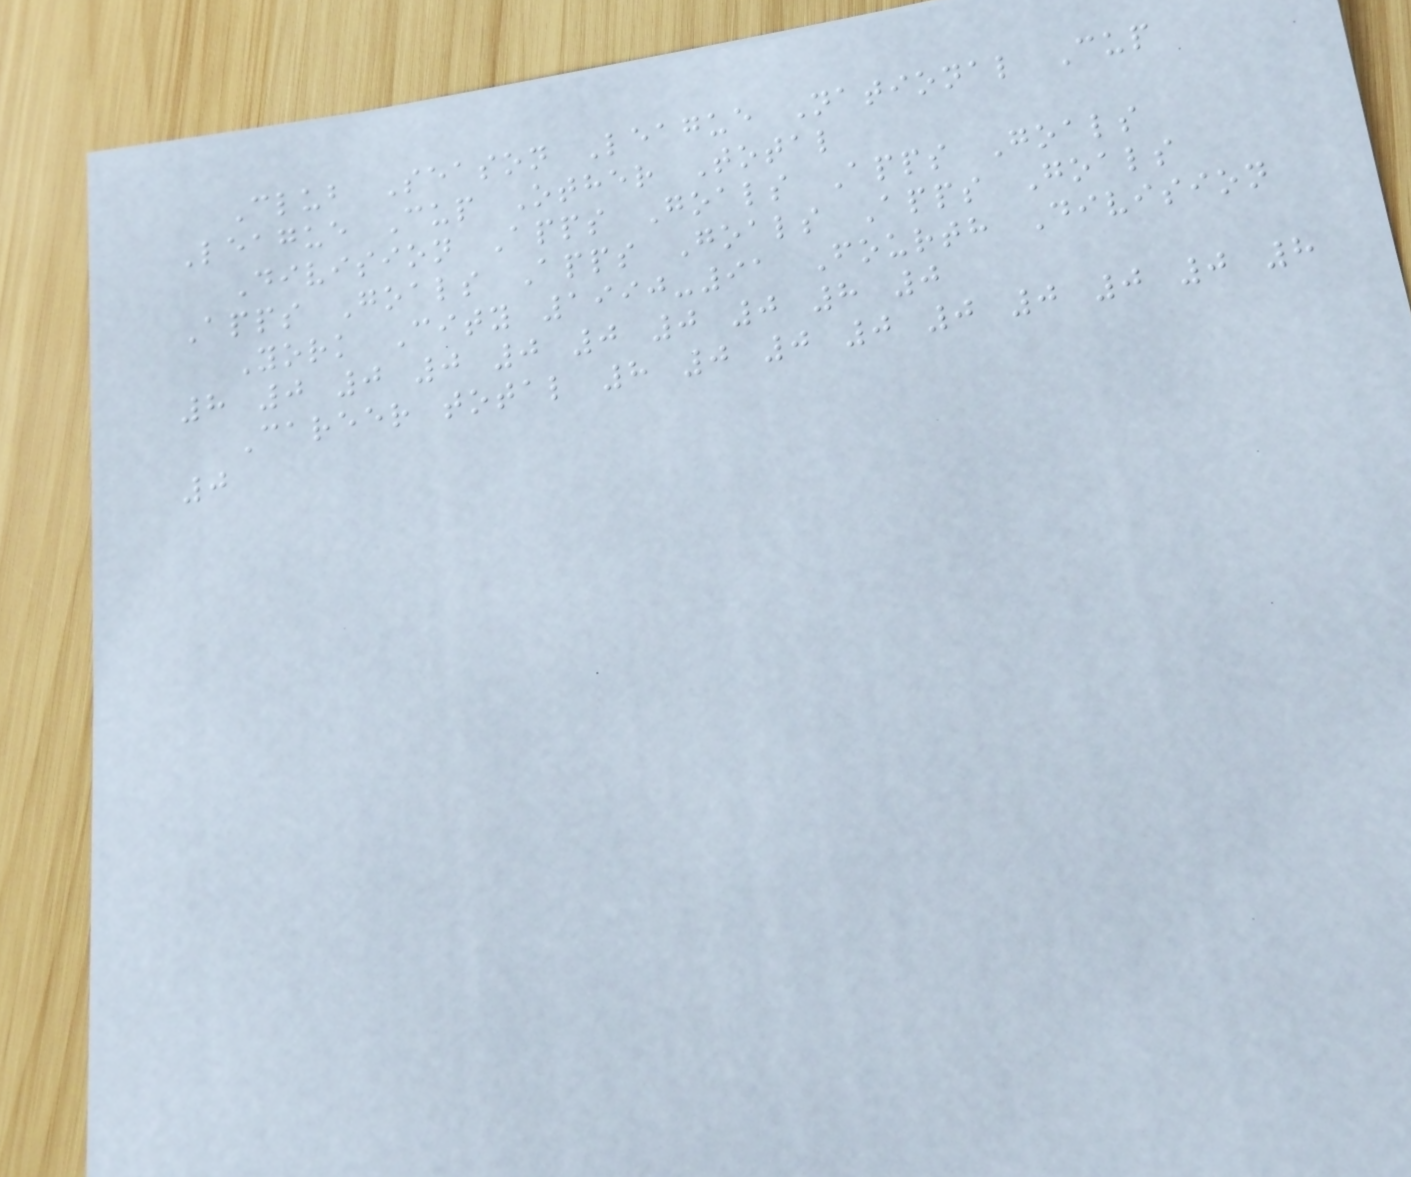Club Season League National Cup
League Cup Other Total
Division Apps Goals Apps Goals
Apps Goals Apps Goals Apps Goals
York City 1990-91 Fourth Division
8 0 0 0 0 0 0 0 8 0
Career total 8 0 0 0 0 0 0 0 8
0
